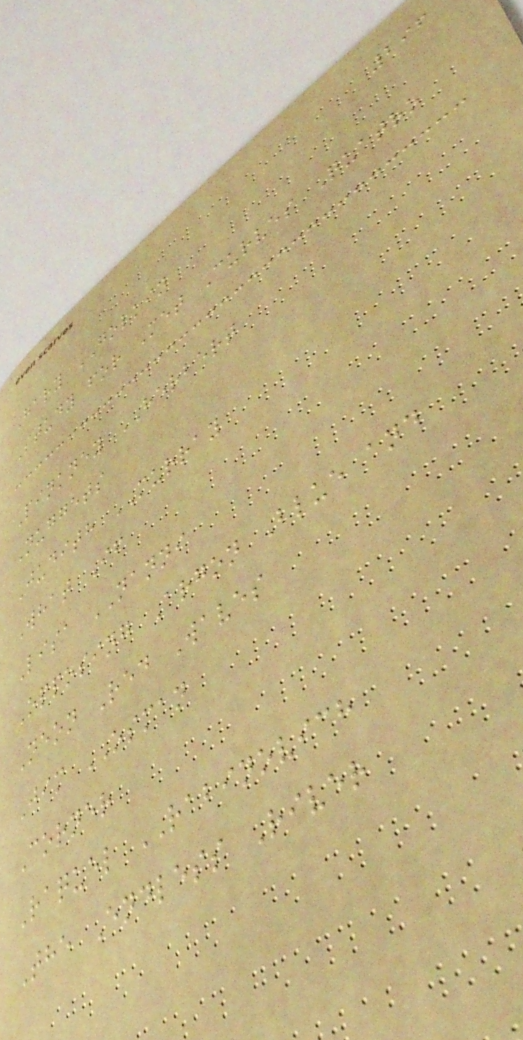296
Gary GOLKIN
Study for Met Curves Quatro
Pinkney HERBERT
Nuggets
Judith MURRAY
What If
Lisa NANNI
Opposing Argon Blue and
Neon Red Waves
Jim OSMAN
Corner
Raquel RABINOVICH
The Endless River
